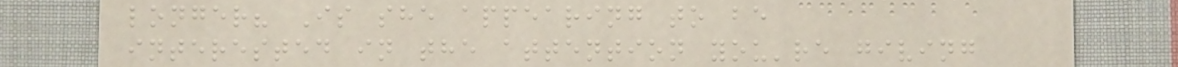longer? Is she appearing to be
interested in the attention you're giving
